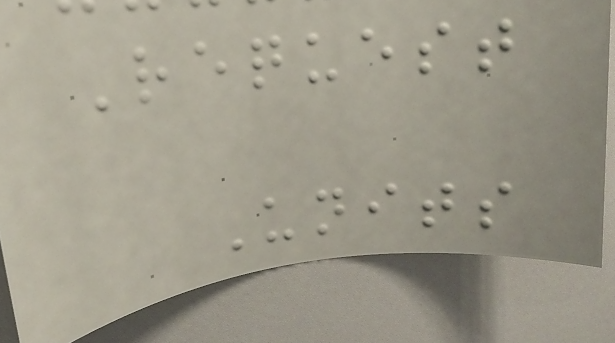Request
Units
